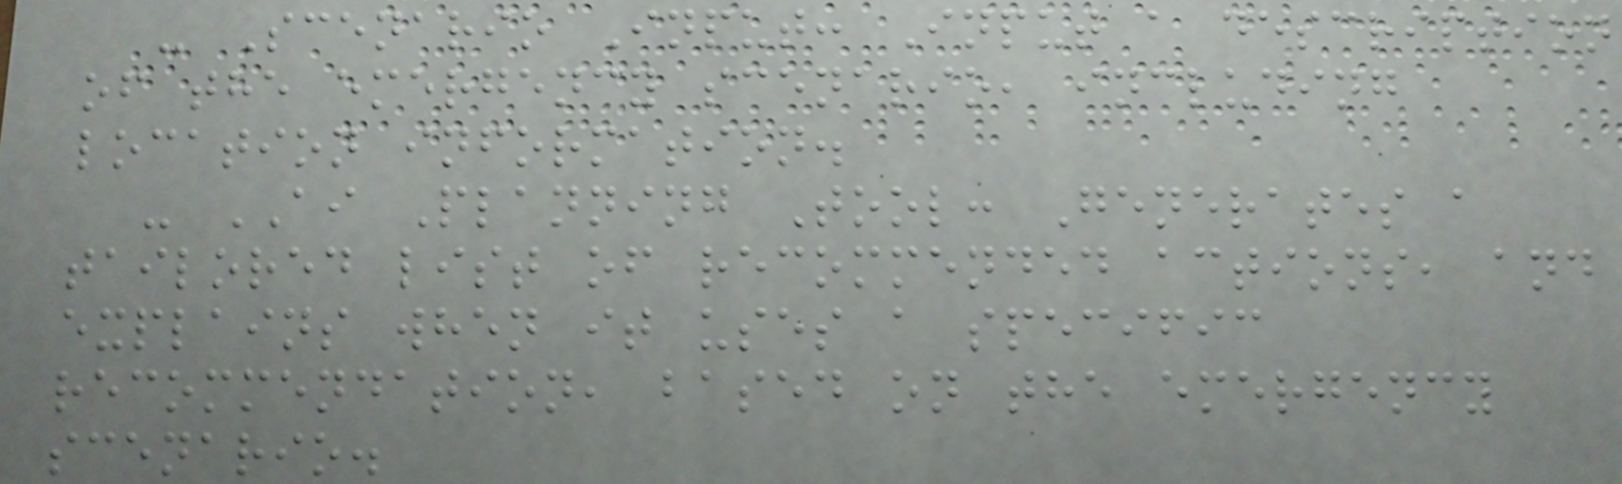- Scenario Input: Input a description
of the emergency scenario, including
location information.
- AI Planning Tool: Generates a
tailored list of recommended actions, and
explains when it uses a specific
recommendation, based on the emergency
scenario.
